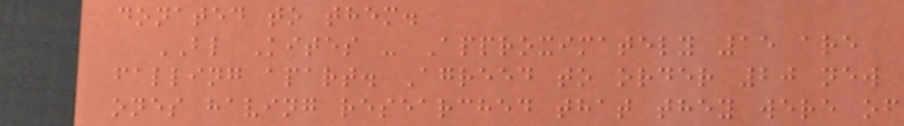donated to them.
BL Kites - Approximately 15 are
falling apart. Agreed to order 20 new
ones having researched that they were of
